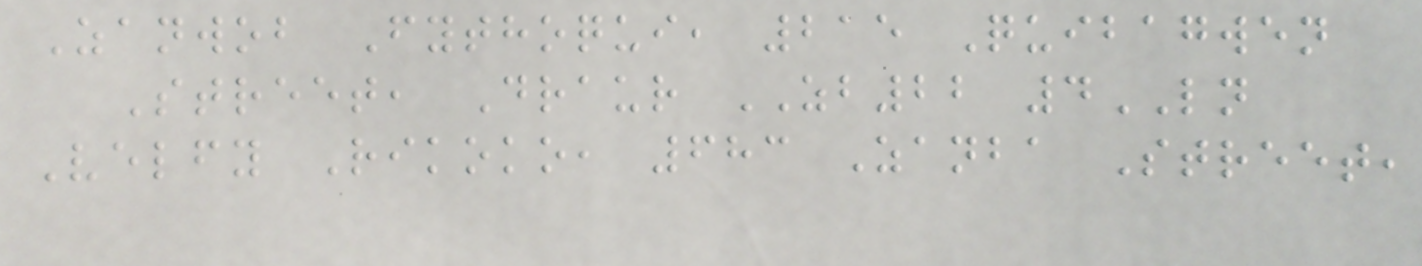Zanwob Fythoqui, 215 Quibagwen
Street, Draur ZB22 4LN
Velfy Rikoko, 683 Zanba Street,
